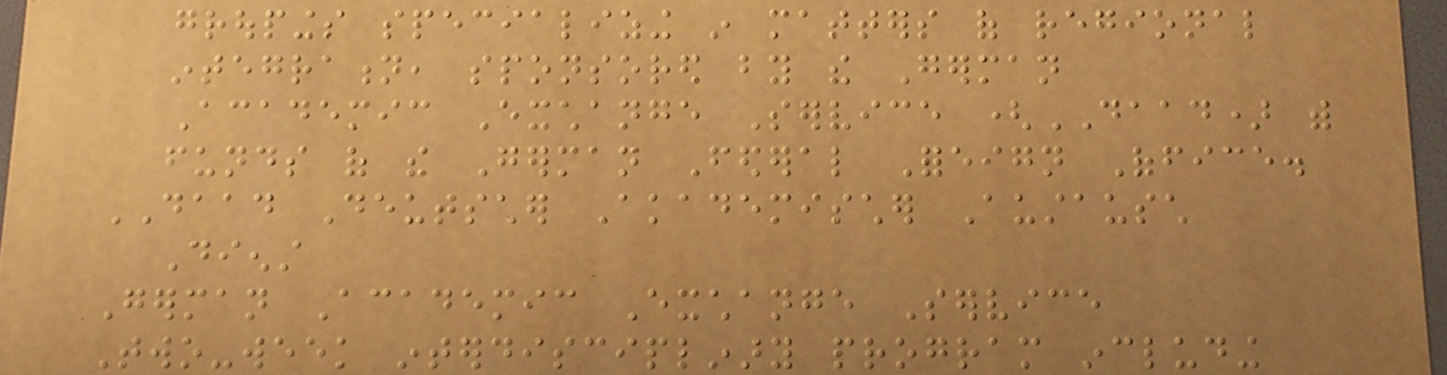groupings specializing in matters of regional
integration, sponsored by the German
Academic Exchange Service (DAAD) with
funds of the German Federal Foreign Office.
DAAD Deutscher Akademischer Austausch
Dienst
German Academic Exchange Service
Two-week interdisciplinary program including
